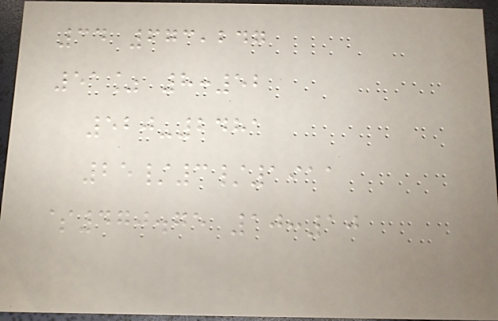34 673,247
51% 8:52
520-2481
25/3/1911
$470.75 10:10
